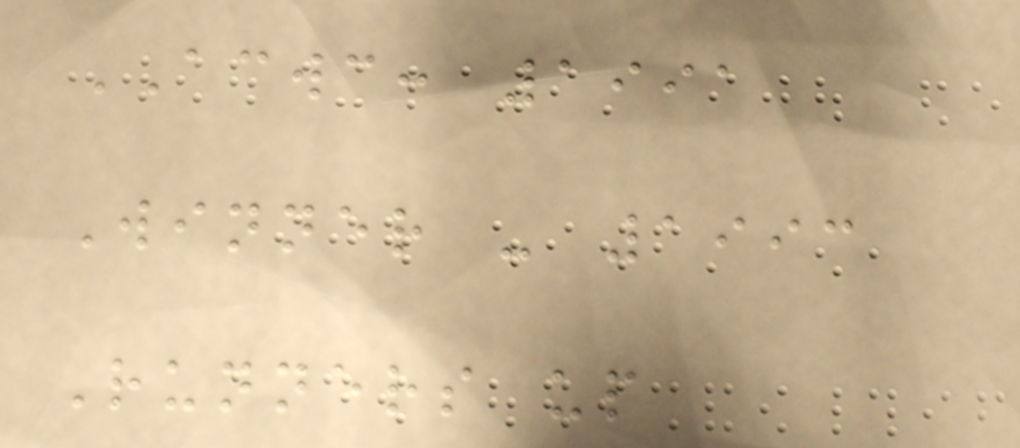ACWC: 1991
Winner - 1993
Runners up
